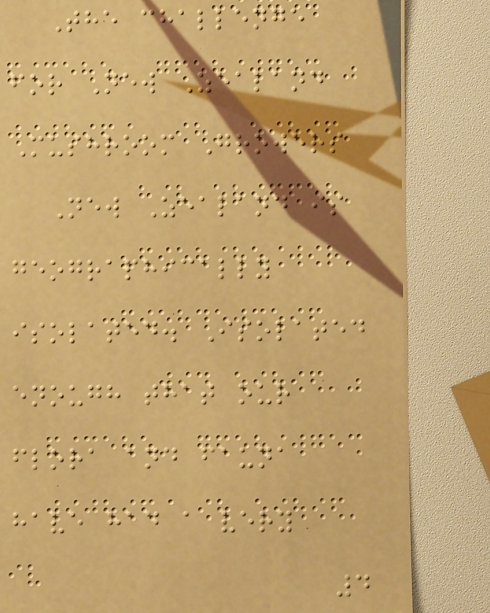The challenge
for New Zealand
Mushroom Growers
New Zealand is
geographically
isolated. Isolated
enough that our
flora and fauna
have had a very
4
